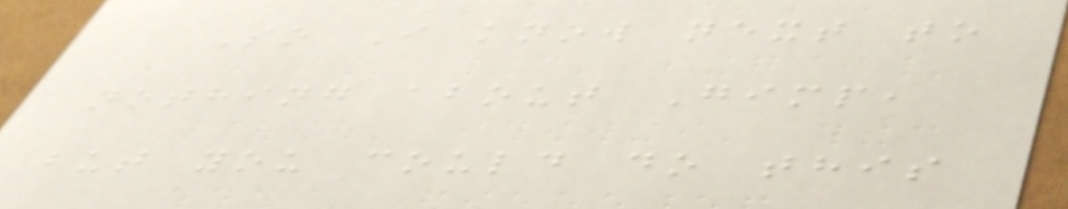So I know next to
nothing about Gimp,
but you could do this
